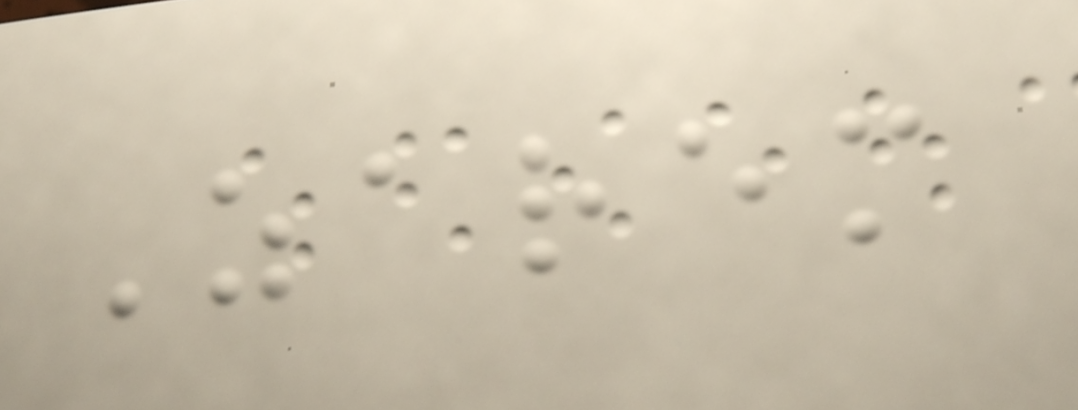Zarem
